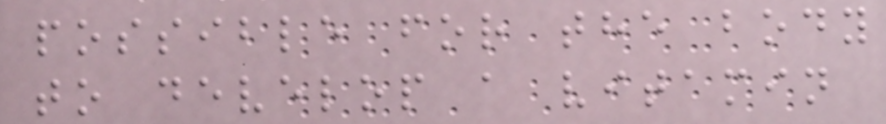possible for the body
to develop a vitamin
